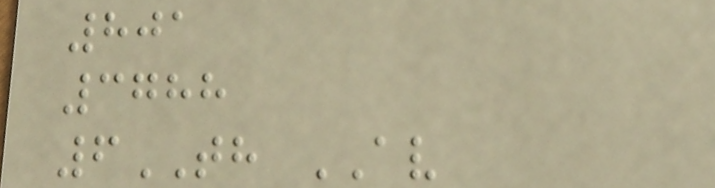801
3788
6TH AV
